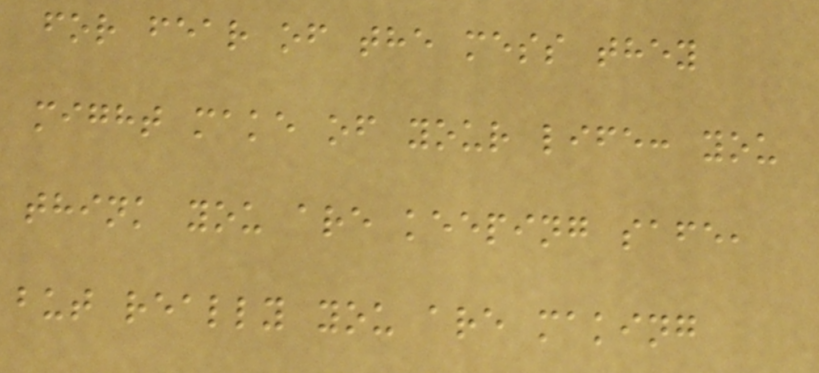for fear of the mess they
might make of your life: you
think you are keeping safe,
but really you are making
